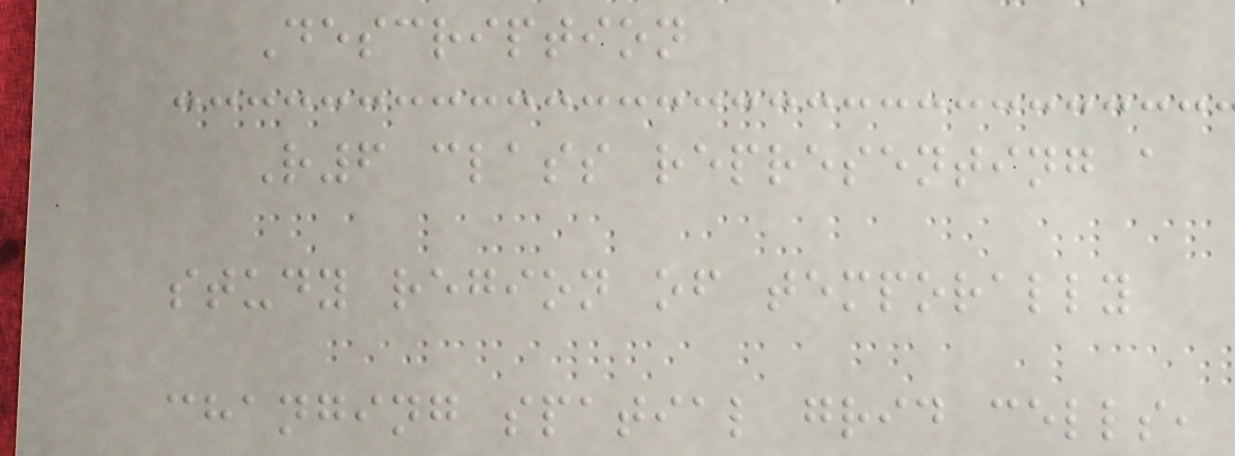Description
R6 class representing a
study region of temporally
changing spatial grid cells,
